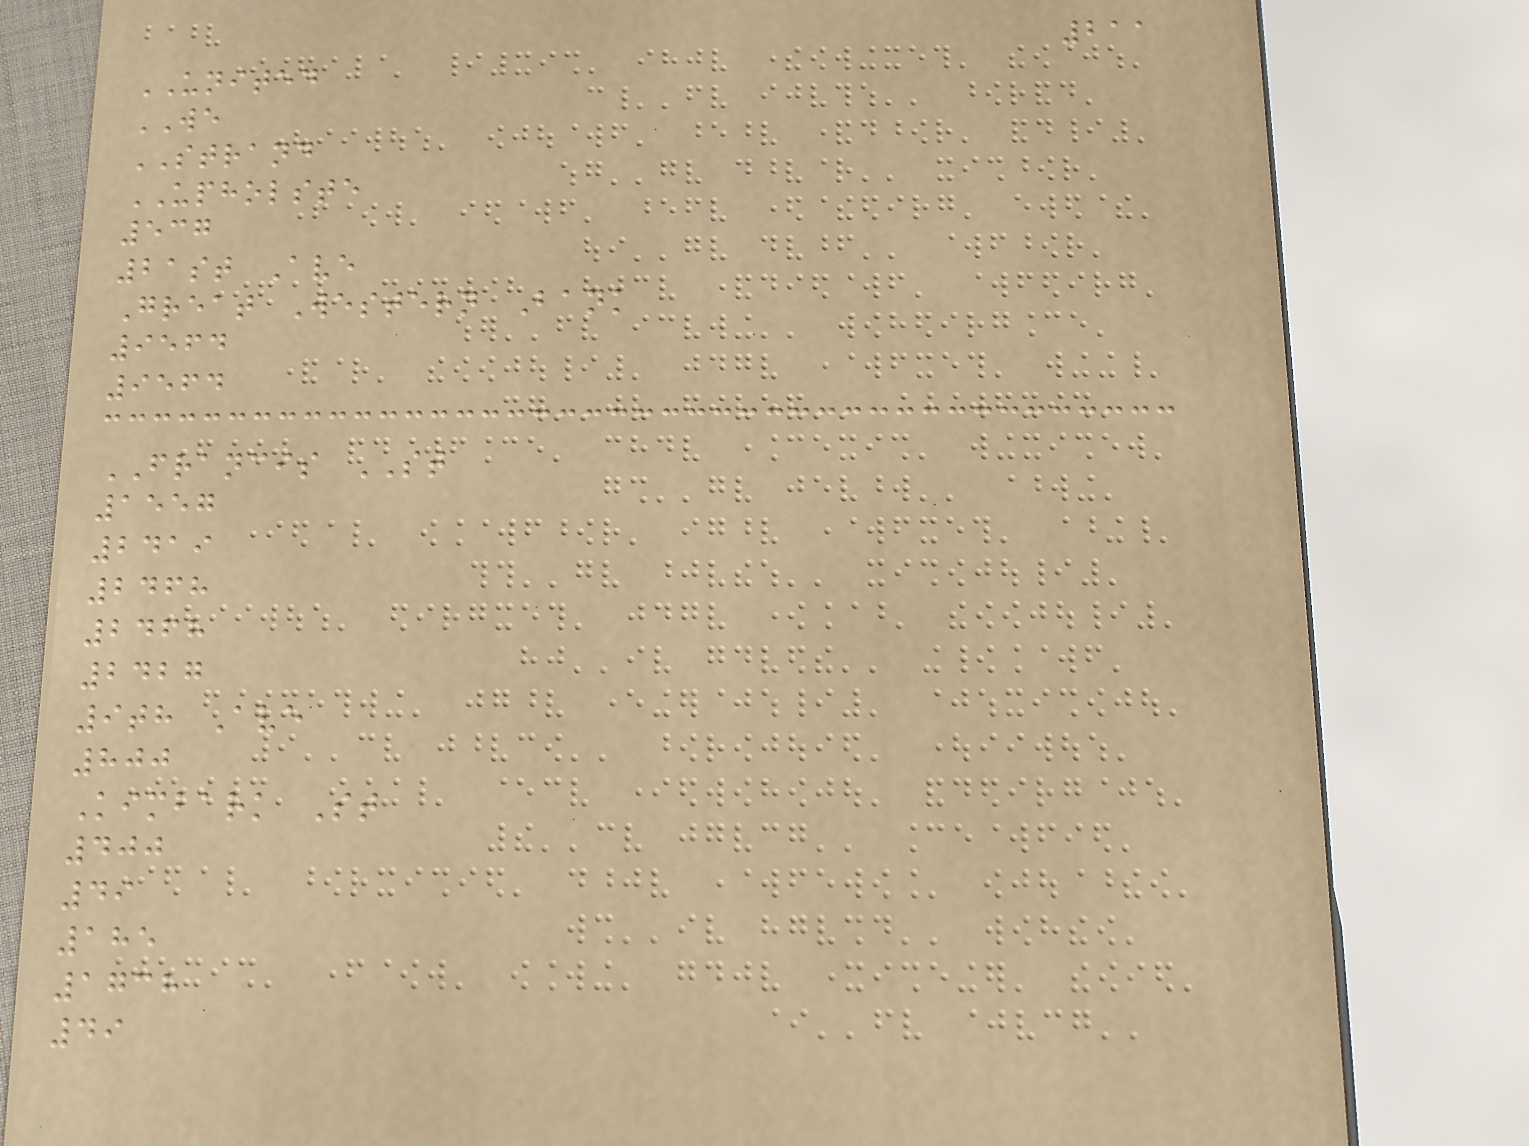211
UNITED
WE
STRAND
UPHOLSTE
537
21st Ave
Great Western Bank
9564
9564
FRANCIS ST
1557
2419
2468
2468
2427
9th Ave
800
Kimbark St
400
49
185
1738
49
